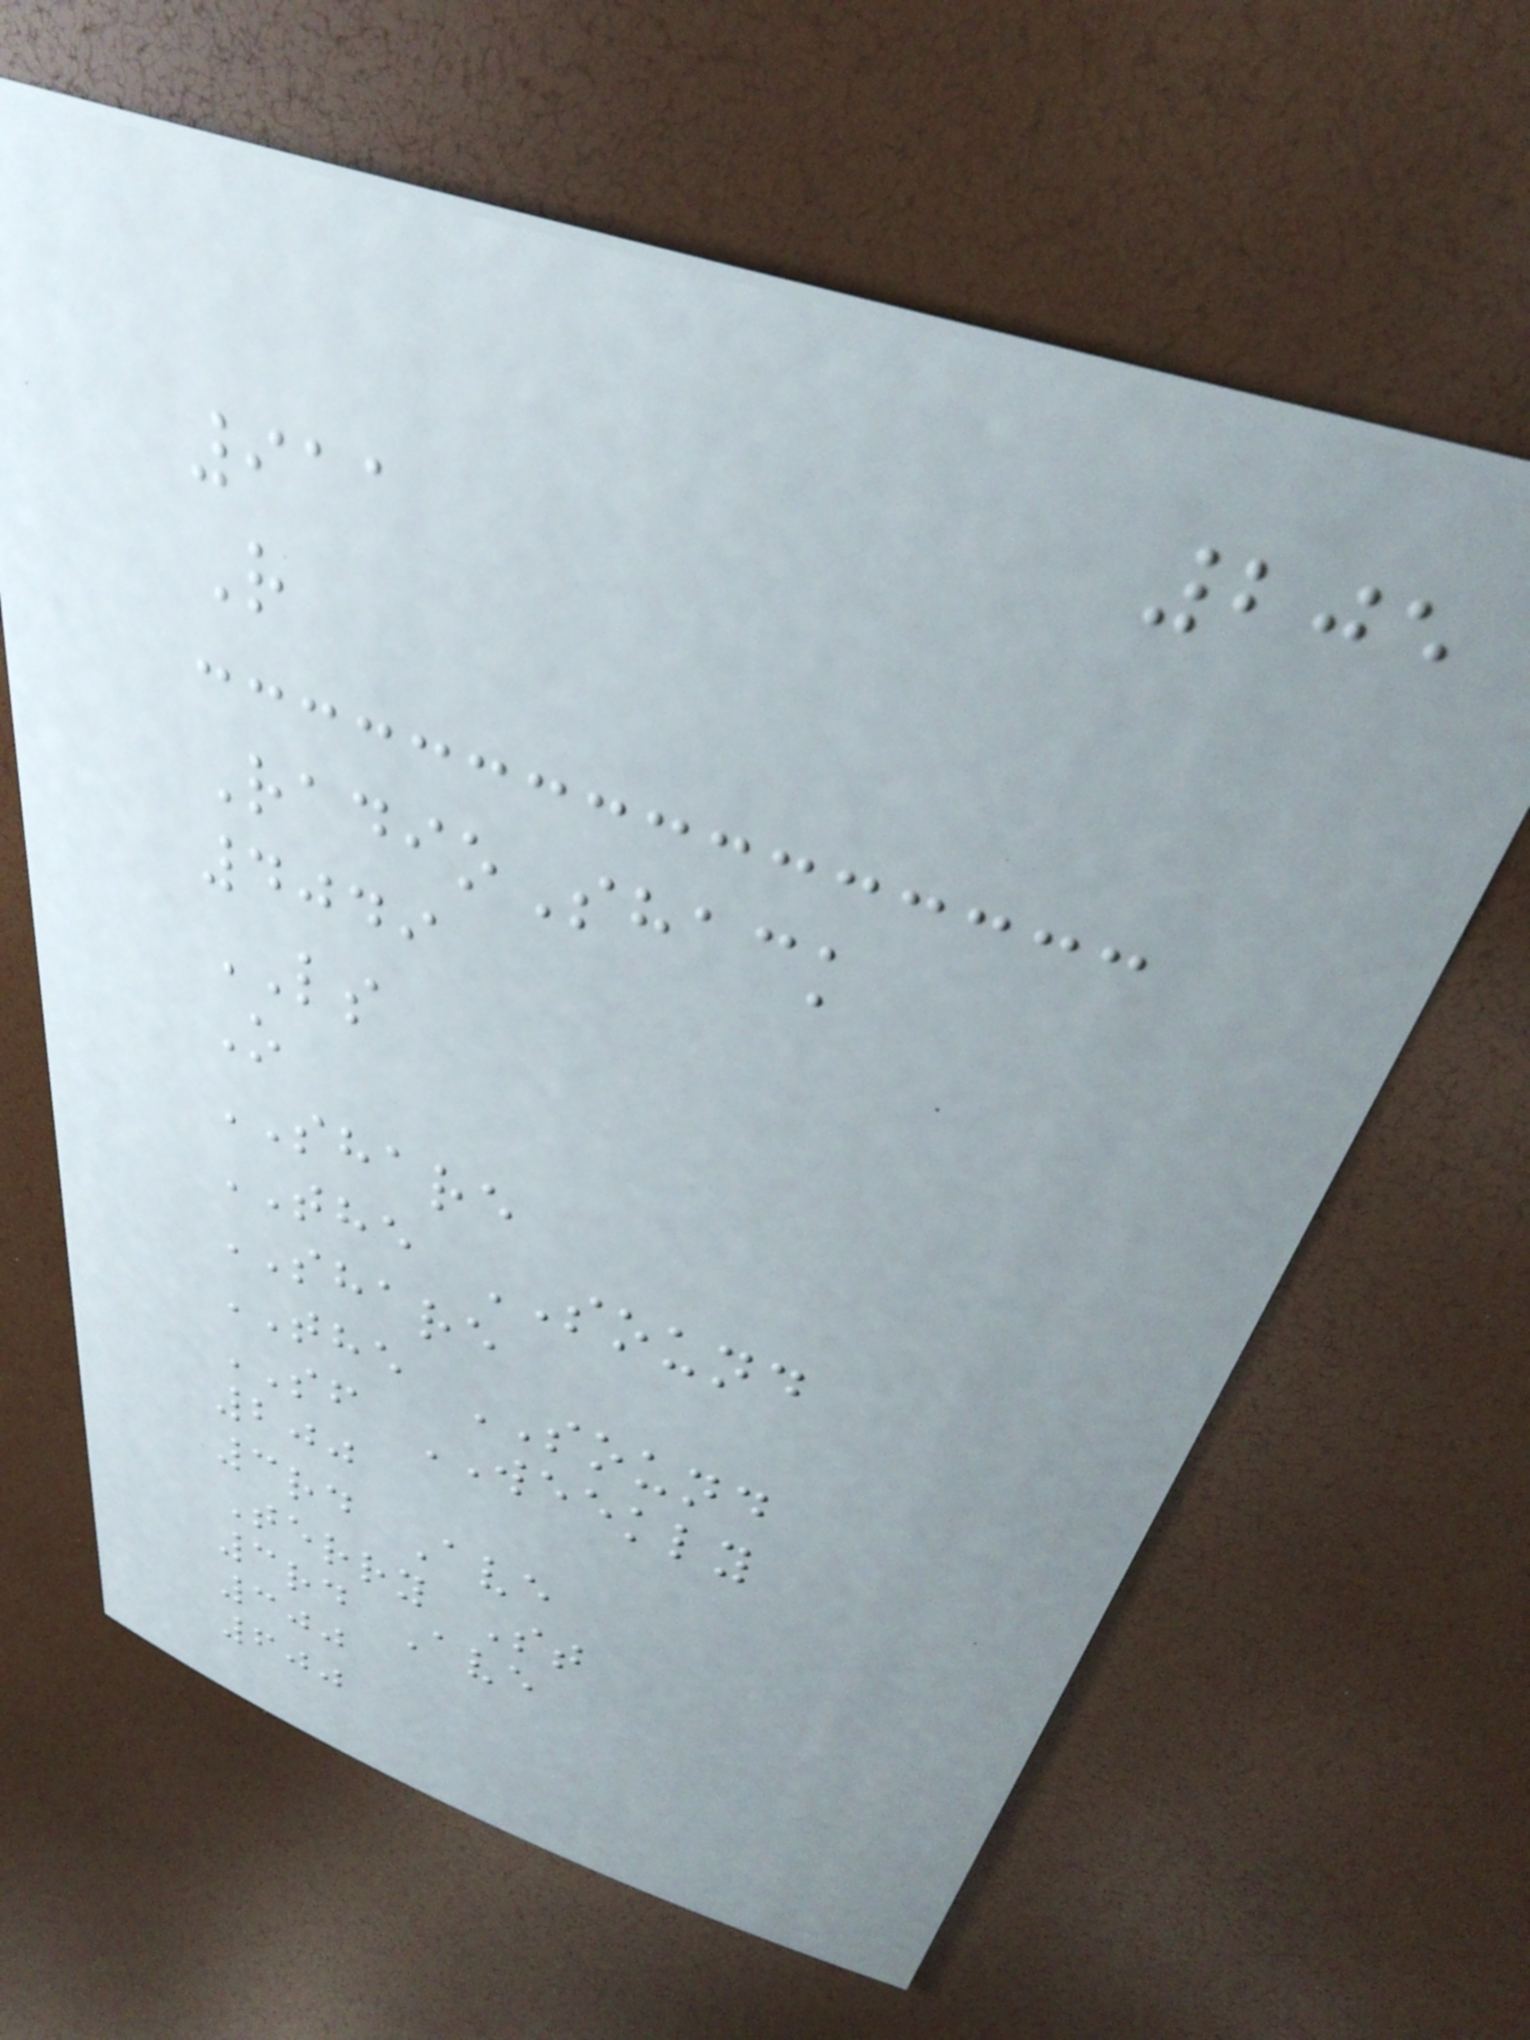205
911
R
RadioShack
4049
LS
O
SHARE
THE SOUND
SHARE
THE SOUND
SF WEEKLY
200
3rd Ave
Terry St
3rd Ave
300
600
